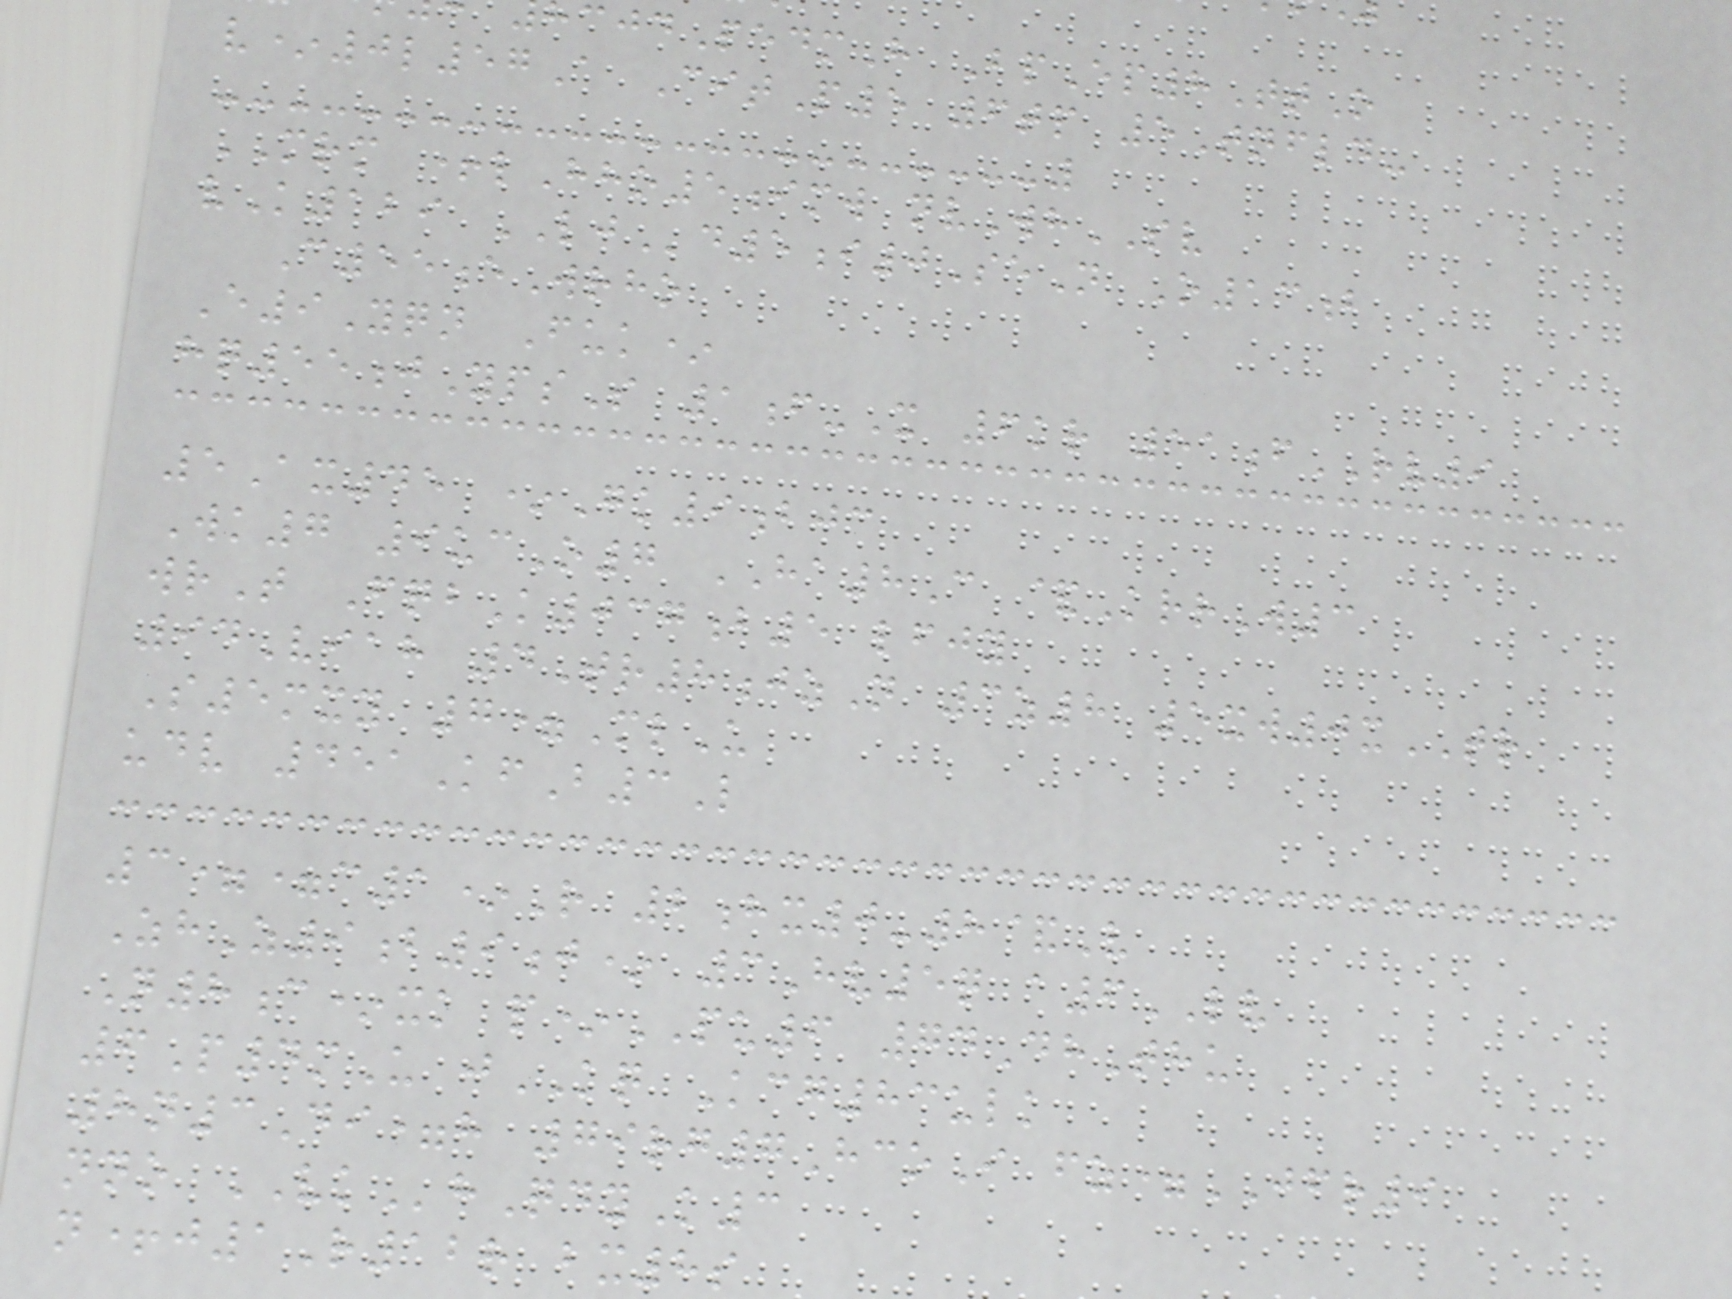PedmH BpEp8TtO
v*0l57A CitP5 6tp 5Tnfld-
MRM +lHho5imw nvWhSV
vK129 LJd5i0SeN O13b
C55eWrho
E9Yqn Fuk*
hq55jYpsS 1f-X 6kr 51fRV9
5Ax45 *Gk9bjc
Wk7 9ucO7 HA8C &KrrW3
wrT FqbK037b5 lfjy
94Viah 4Tr8jzN 3z8 5xw0xTR
S5mxy 7=MlU
udv 451KfB3L
3==c1*R 2hx0-8&V
ZhZ9b9j* 3Hv5q a6LV
N8c*xk p*PU6 74DhThu
6P4mU jKQ Kcg83ulk
8n3Di=h 79rg7HcoI fz=JFR9
nno VKhQdyK3
n+j1R12r bx8s
